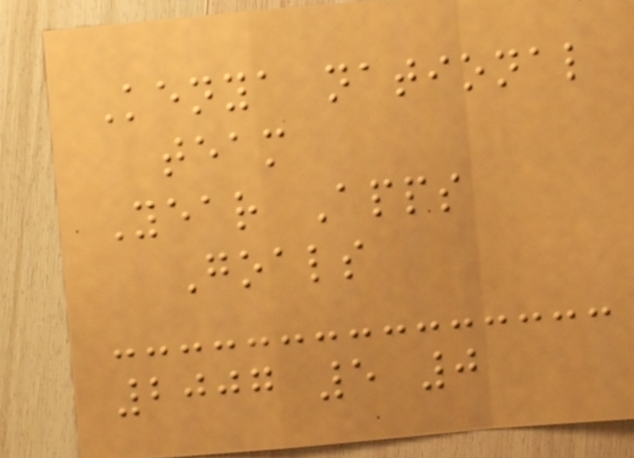Kenya national
team
Year Apps
Goals
2007 5 0
